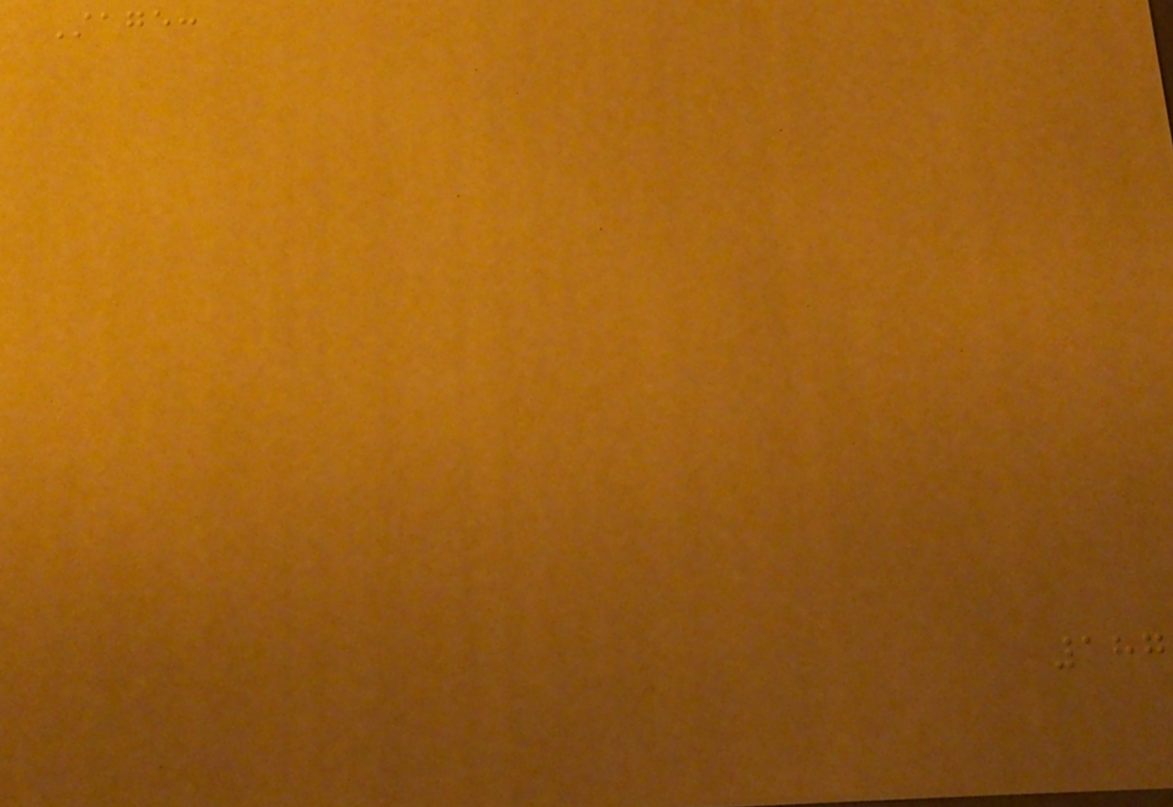Stage:
187
